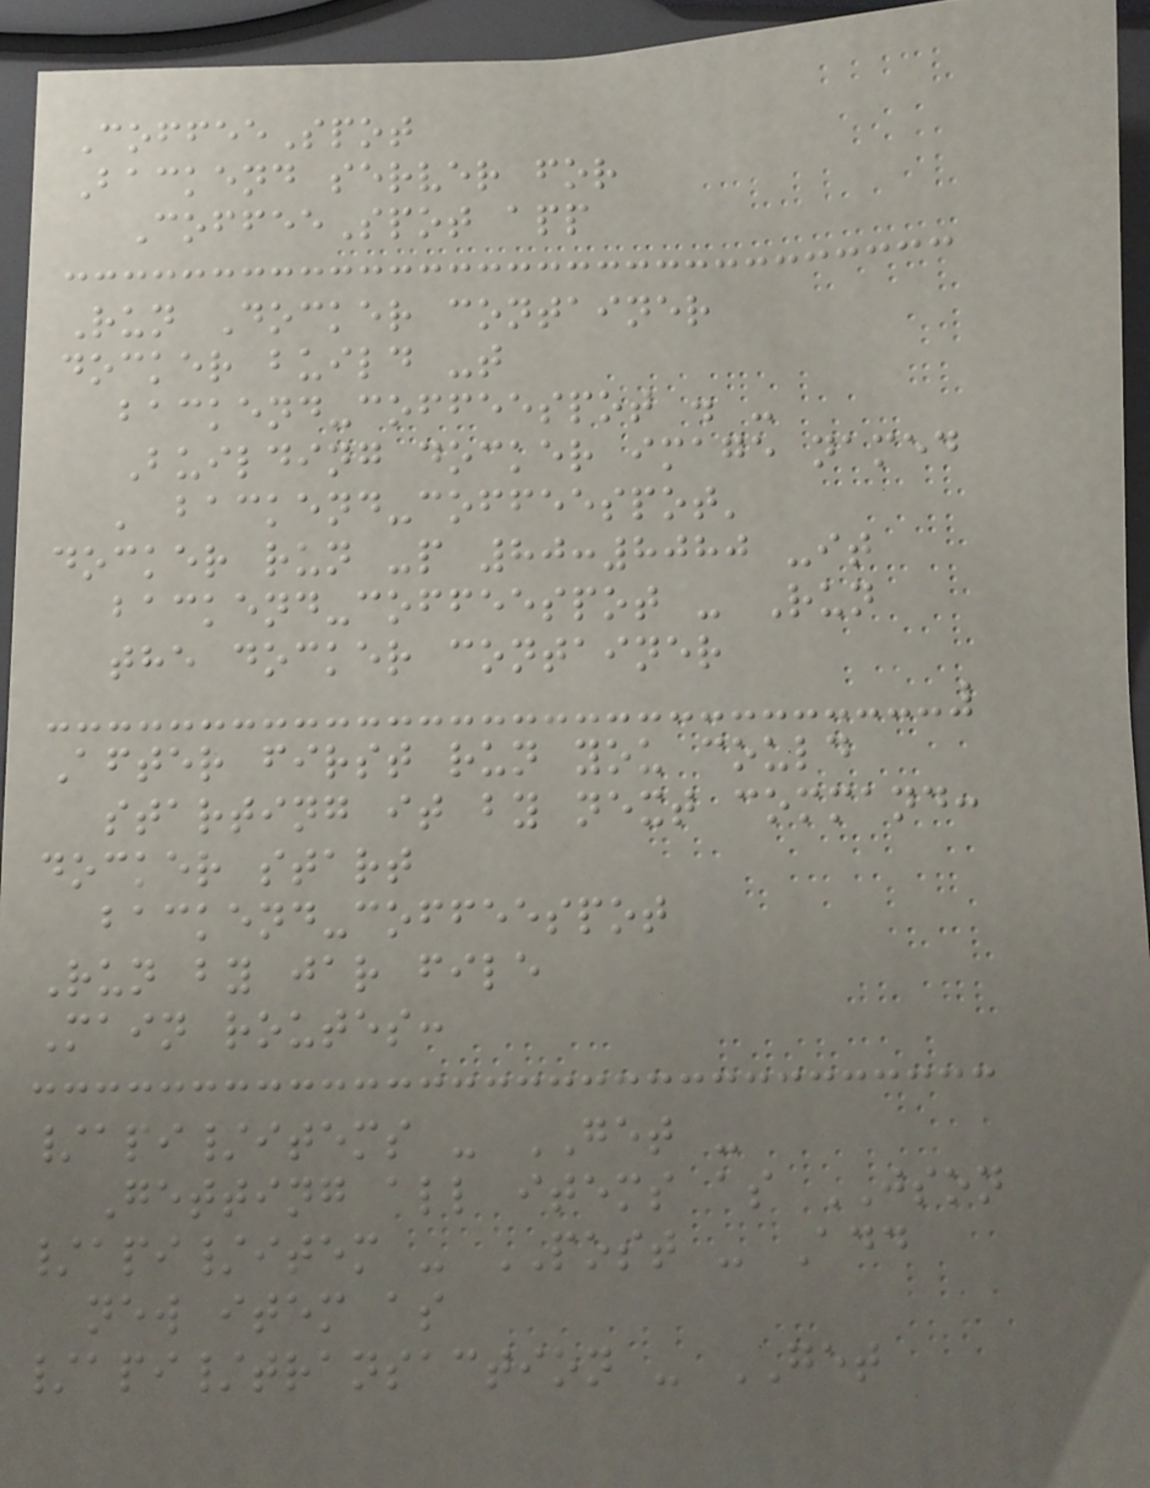CoffeeSpot
Backend server for
CoffeeSpot app
Run Docker container
docker build -t
backend-coffeespot . -
Building docker image named
' backend-coffeespot'
docker run -p 80:8080 -it
backend-coffeespot - Run
the docker container
After first run you could
starting it by next command:
docker start
backend-coffeespot
Run by jar file
Main routes:
/api/items - GET -
Getting all items as JSON
/api/item - POST - Add
new item as
/api/transaction - GET
